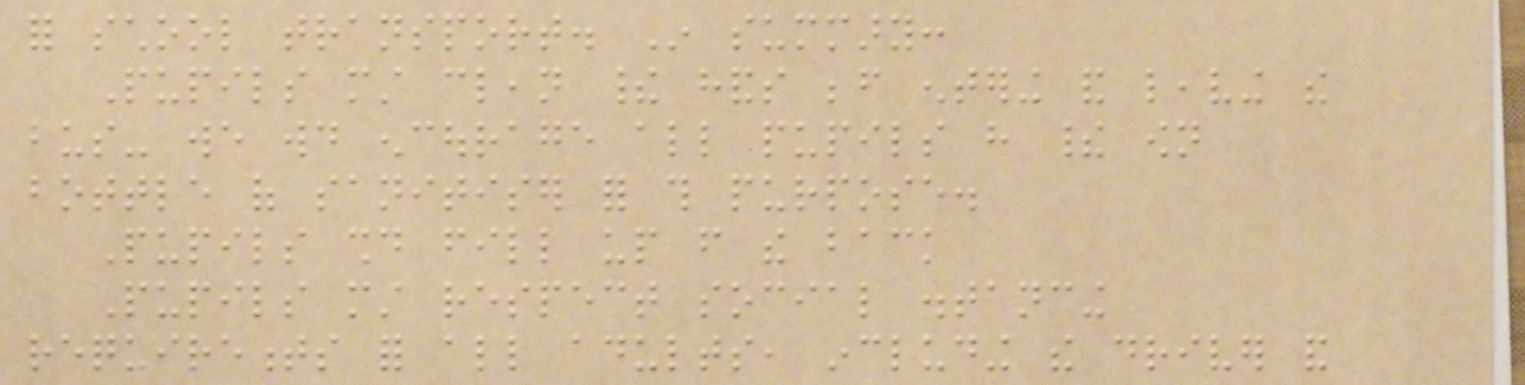for school transport. In summary:
Pupils must clean their hands before entering and leaving the
bus- we would encourage all pupils have their own
bottle of sanitiser for this purpose.
Pupils should fill up from the back
Pupils must respect social distancing
requirements for all adults, including the driver and
